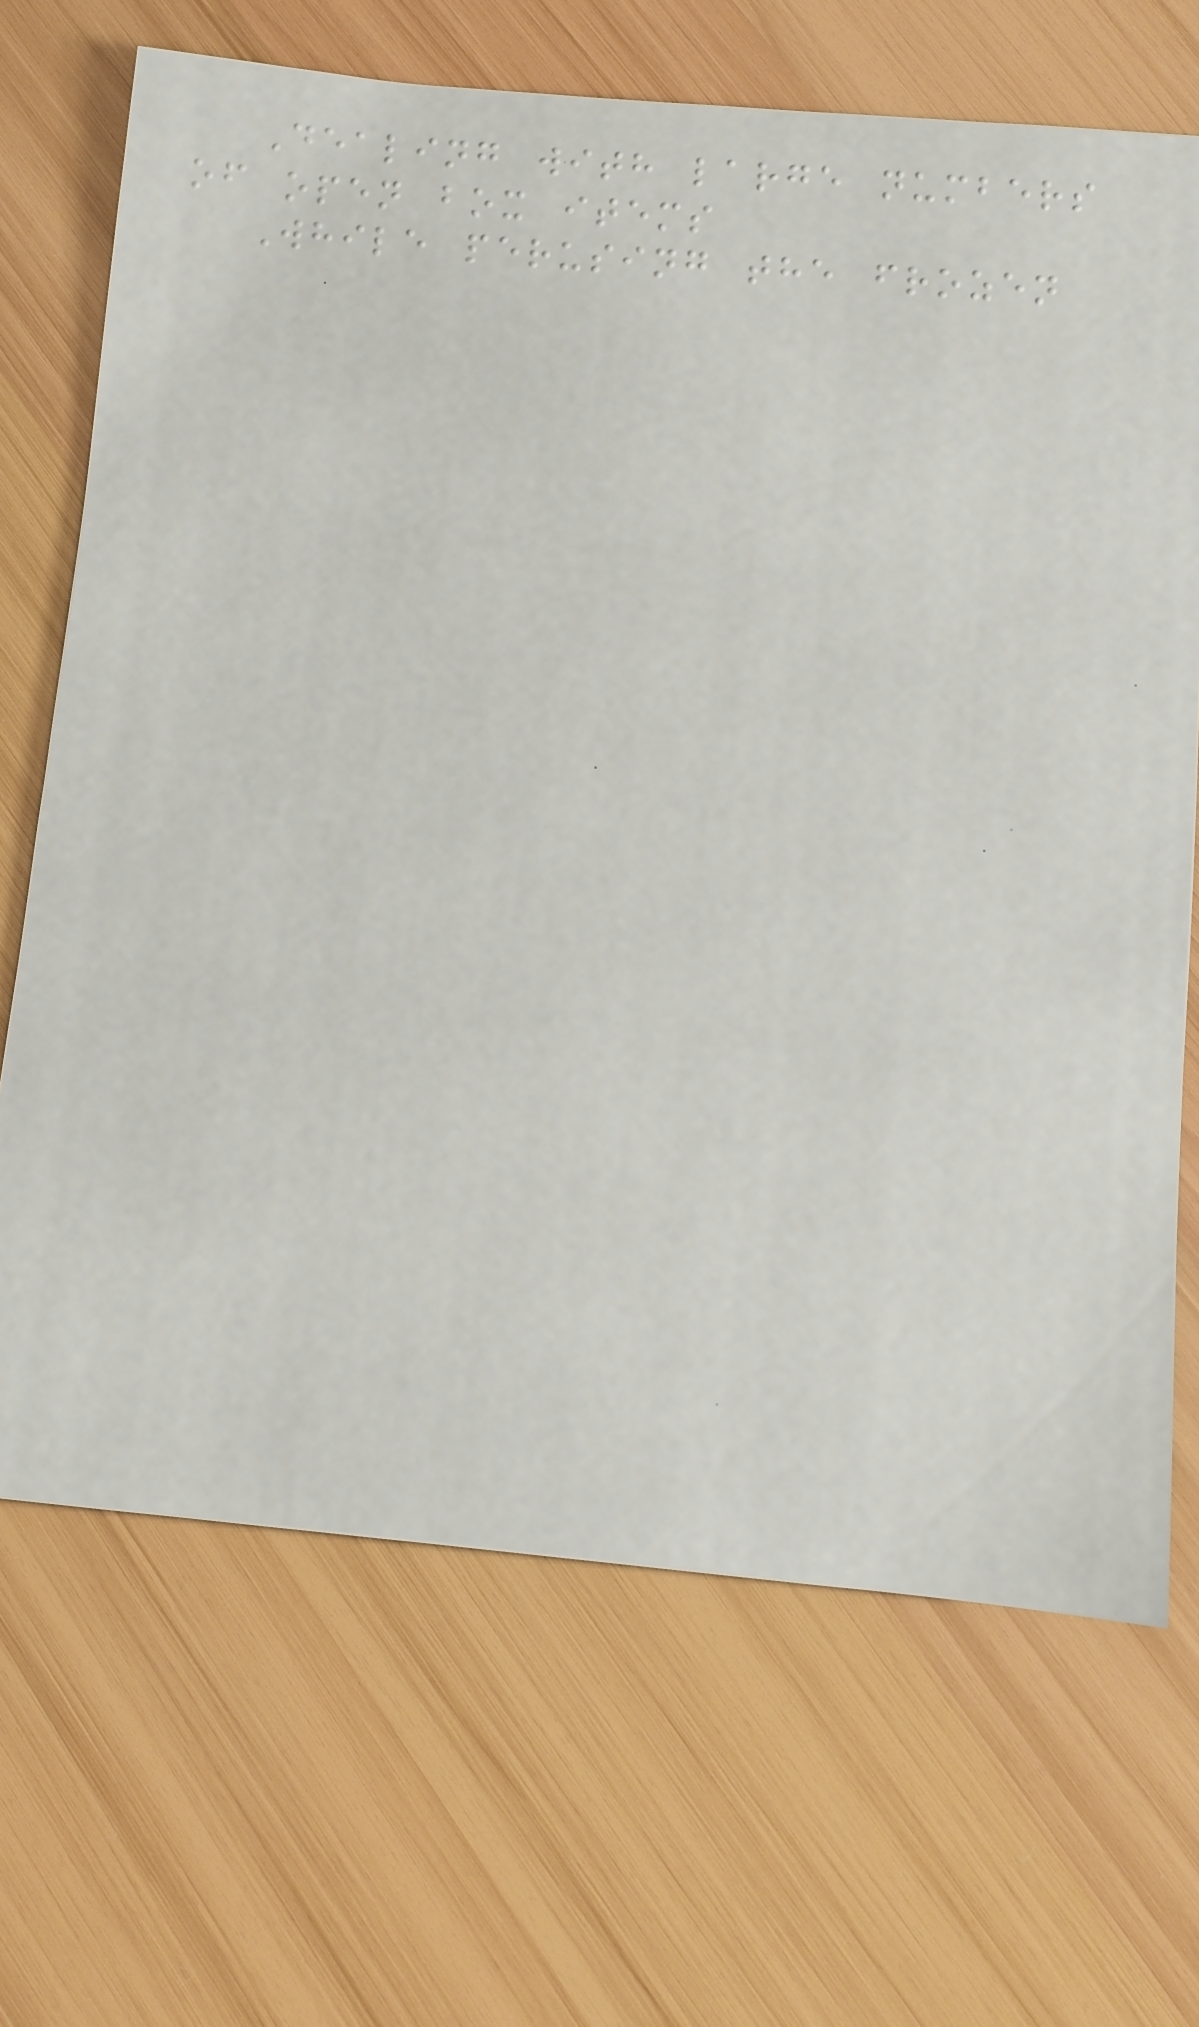Dealing with large numbers
of open box items
While perusing the frozen
